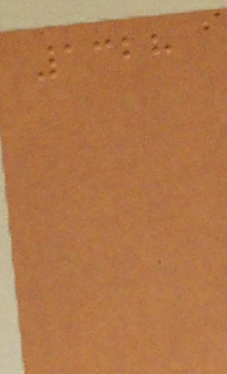1328
